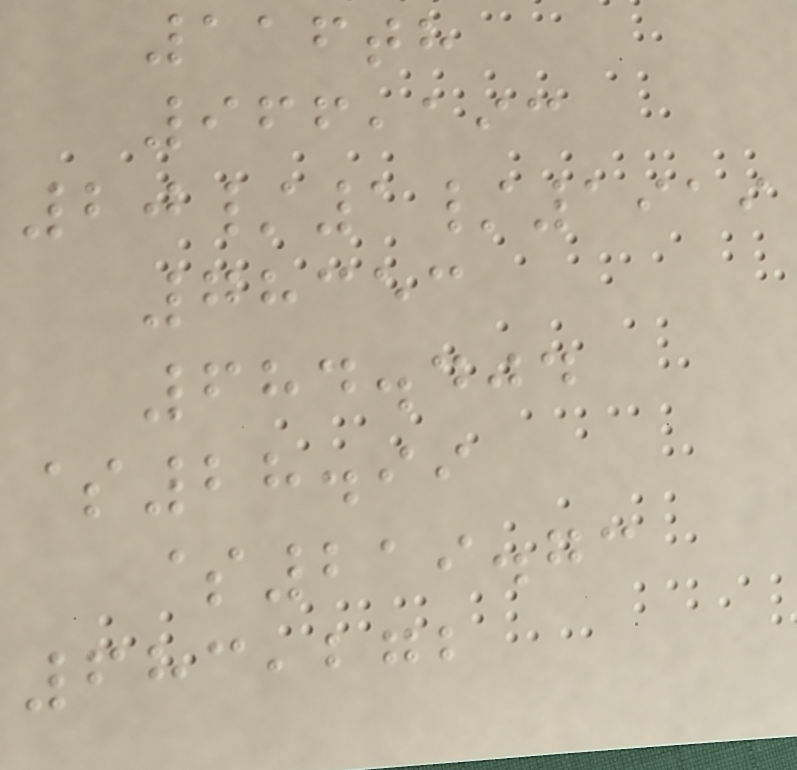116th
966,193
20/1/1919
78353
684.404
$28.99
$219.73
683,272
